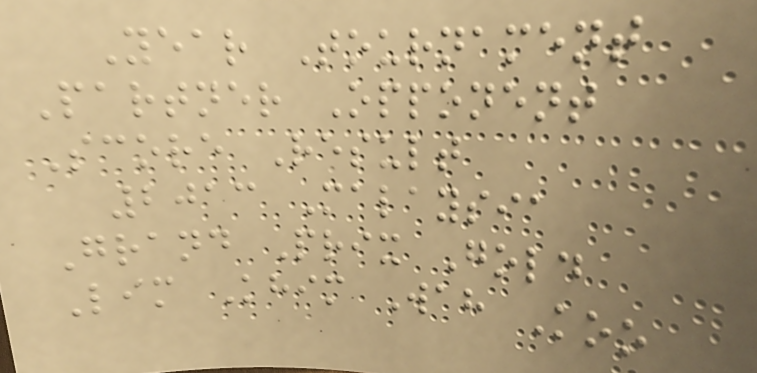Year Tournament
Partner Opponent
Score Result
2013 Malaysia
Grand Prix Gold
Lim Khim Wah Koo
